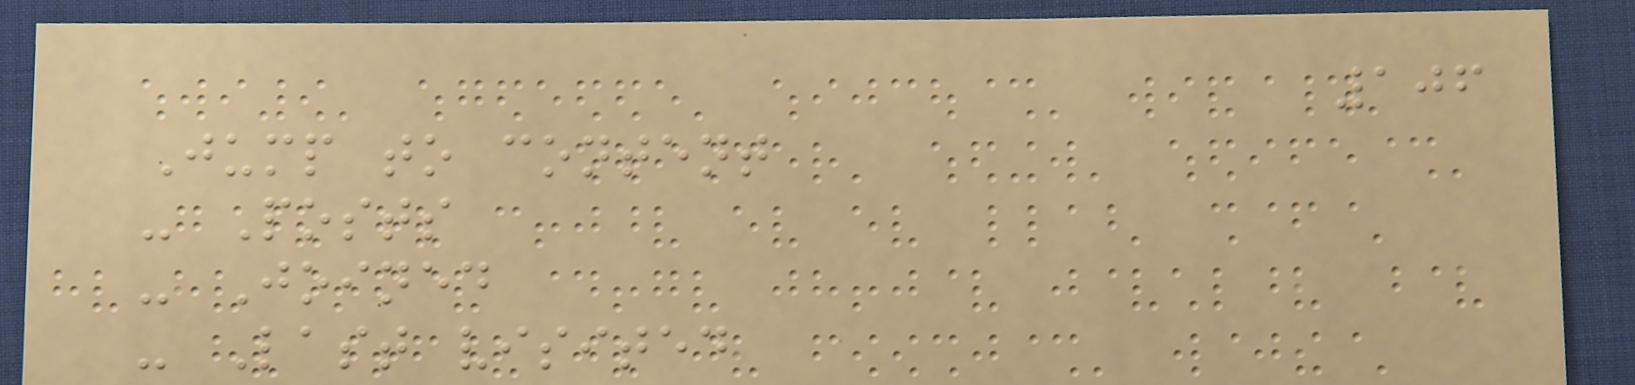106
Jump to content
- Posts
- Joined
- Last visited
